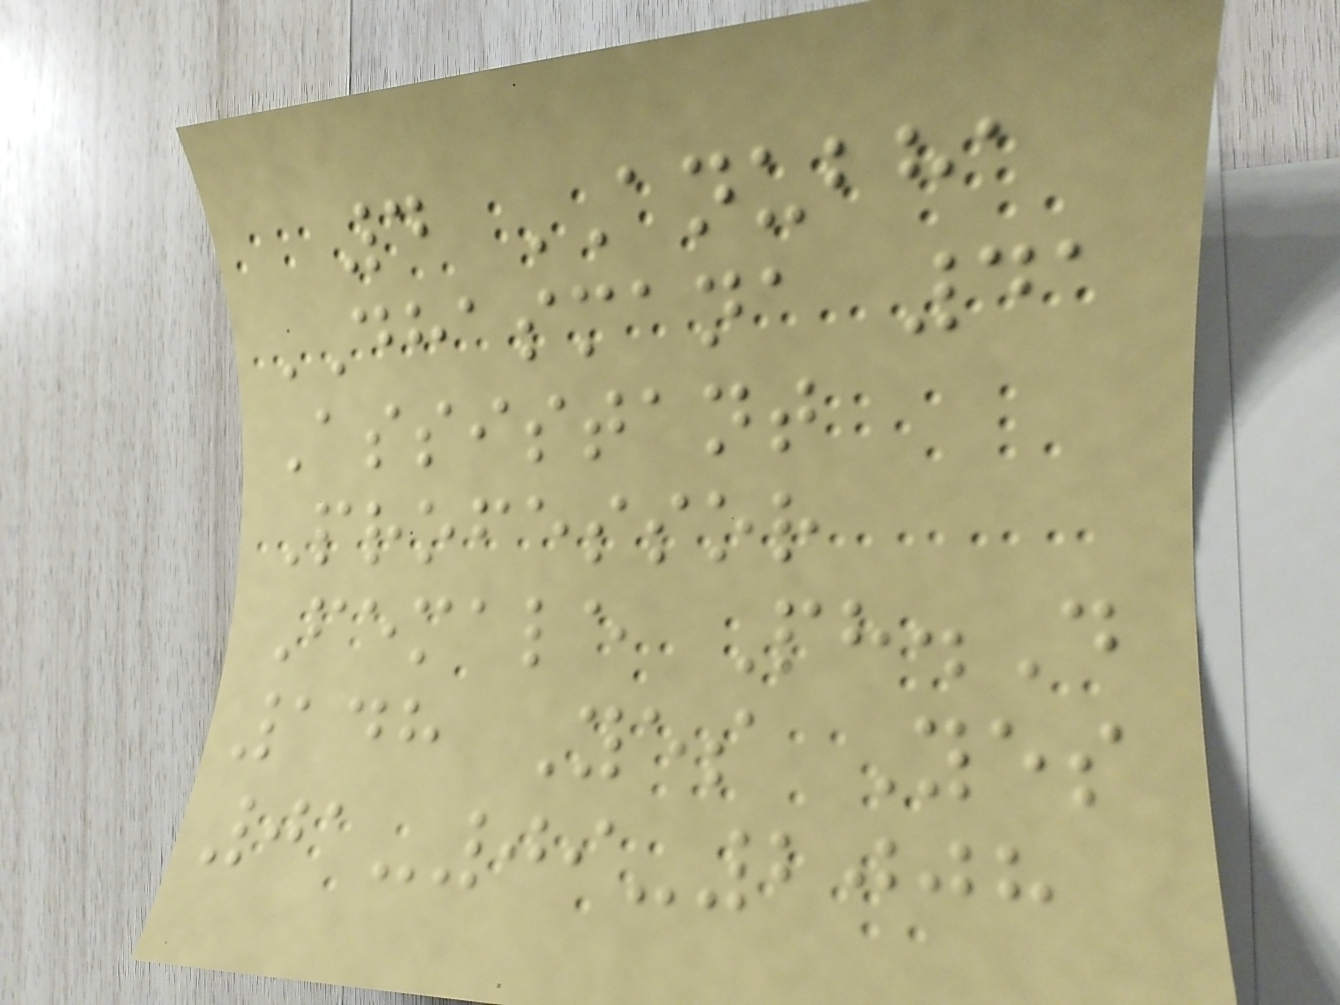4 ANUBHA
DHASMANA 41
Assistant
Professor
Female Ph.D
148 Yes Yes
01-09-2008
